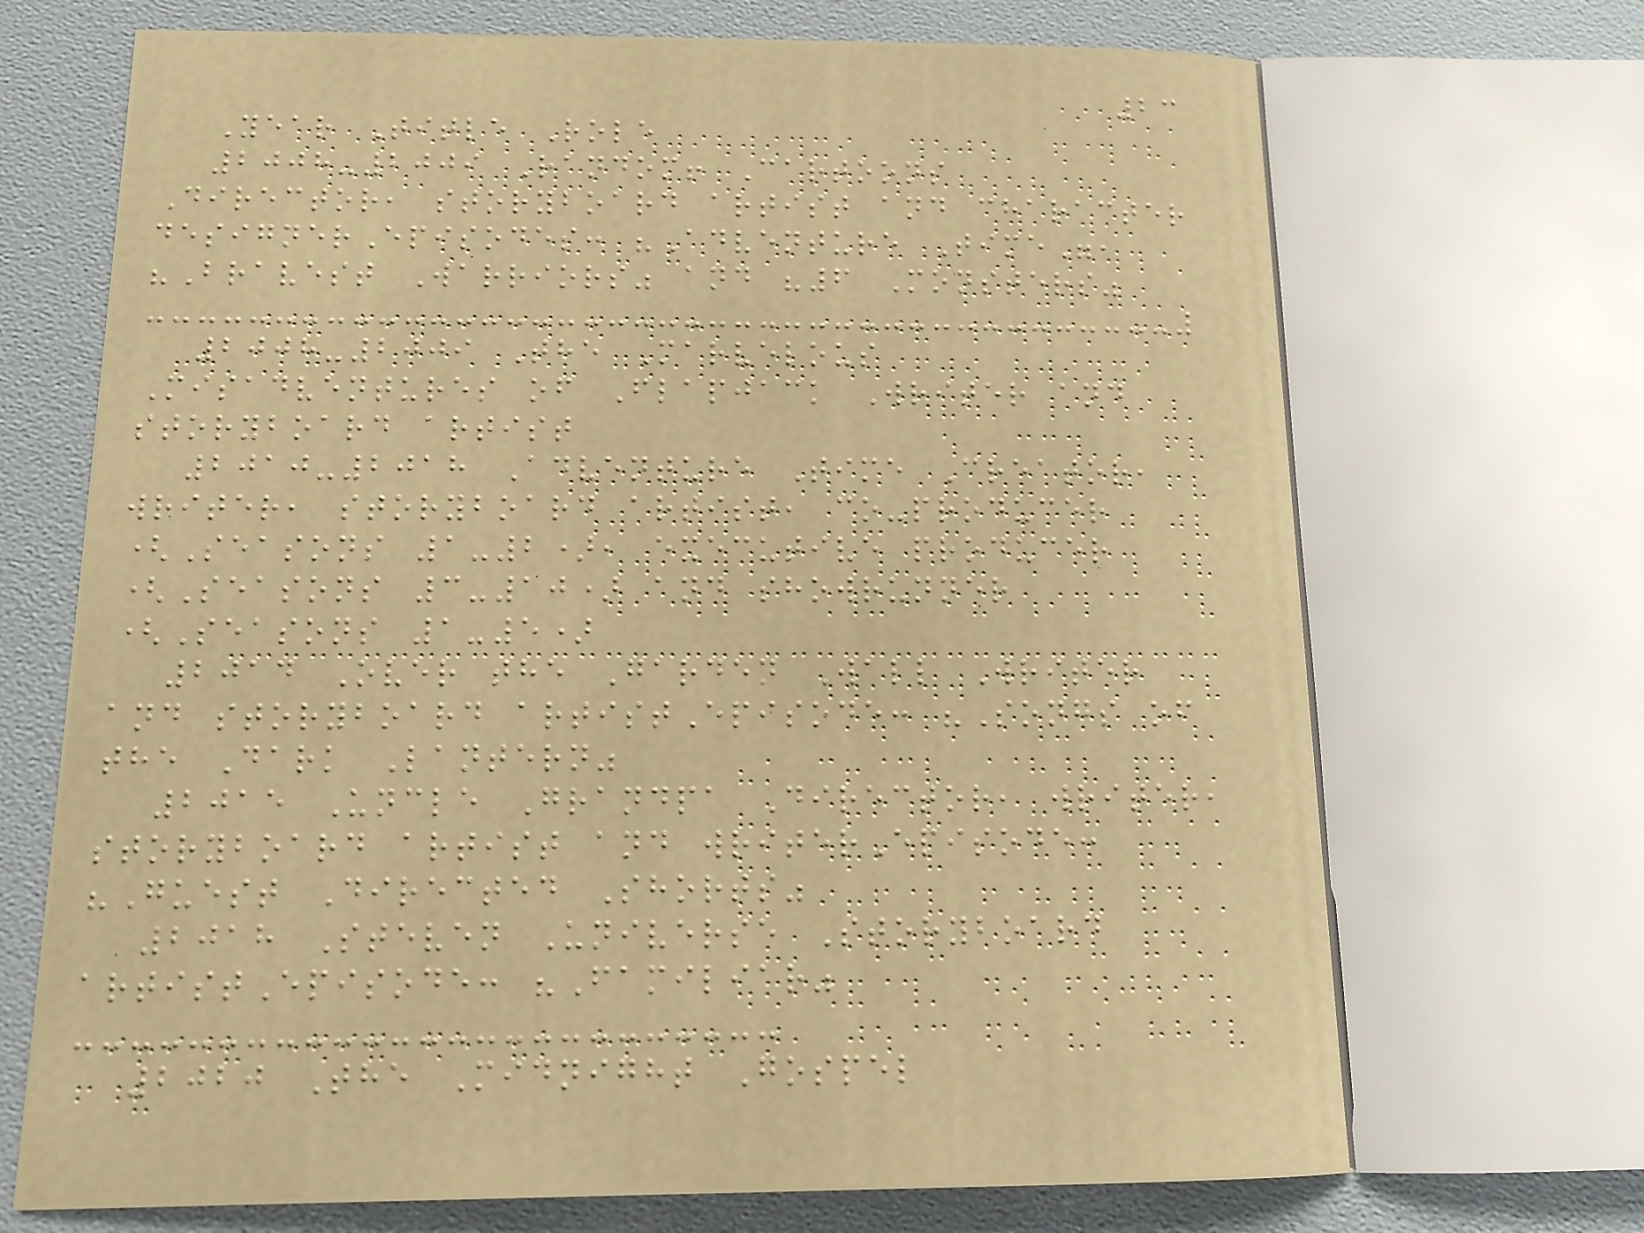23
Year Title Role
2008-2009 Random! Cartoons
Director, storyboard artist and character
designerEpisodes: "Adventure Time",
"Bravest Warriors" and "6 Monsters"
2008-2009 The Marvelous
Misadventures of Flapjack Writer and
storyboard artist
2010-2018 Adventure Time Creator,
writer, storyboard artist, co-producer
(Seasons 1-2), executive producer
(Seasons 3-10) and showrunner
(Seasons 1-5)
2014 Over the Garden Wall Writer
and storyboard artistEpisode: "Songs of
the Dark Lantern"
2015 Uncle Grandpa Director, writer,
storyboard artist and writerEpisode:
"Guest Directed Shorts"
2018 Steven Universe Storyboard
artistEpisode: "Familiar"
2020 The Midnight Gospel
